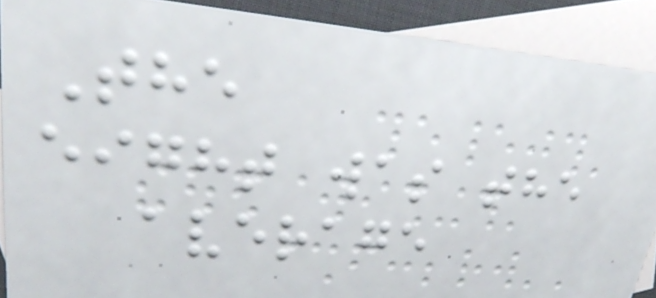The
eight was the
average
